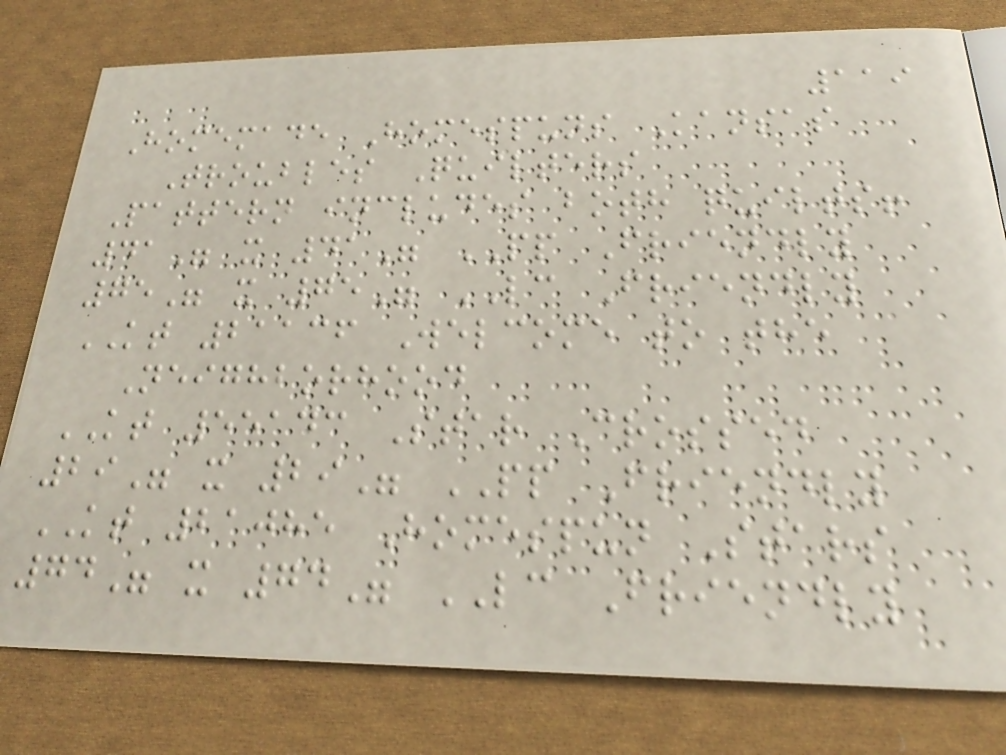119
Homemade Homespuns Kansas
Troubles Quilters
Pattern includes both quilts!
41" x 41" PP Friendly
75" x 75" LC Friendly
KT 21136 Welcome to the
Neighborhood
KT 55143 Star Crossed
29" x 29" PP Friendly
KT 21085 Homespun Stars
74" x 74" LC Friendly
